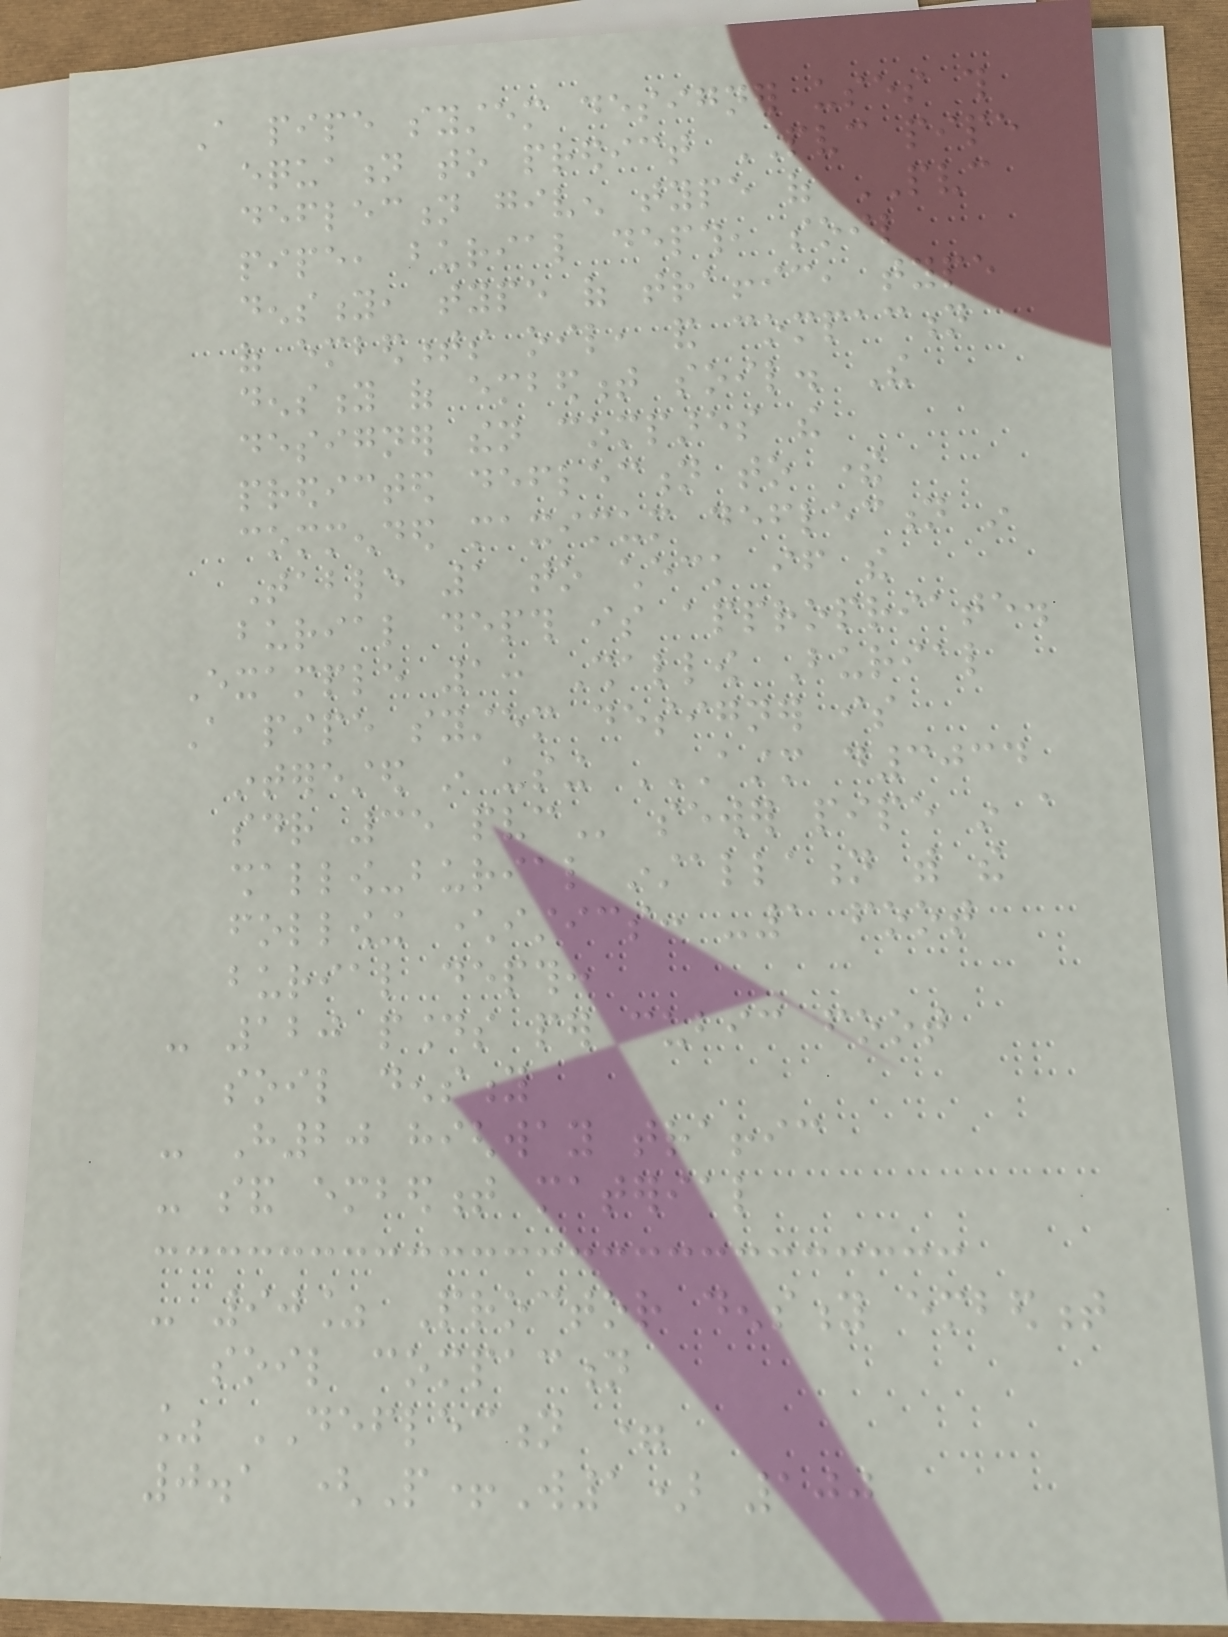A pipe system designer uses this
equation to predict PVC pipe
deflection given type of PVC
pipe, burial depth, soil
density, type of traffic, type
of embedments oil, and compaction
density of embedment soil. The
designer then compares the
predicted deflection to there
commended maximum deflection in
Table 1 to check if the
burial depth is appropriate.
Example 1: Shallow Burial
A pipe system designer is
interested in using ASTM D3034
SDR 35 PVC sewer pipe in a
shallow-burial installation with the
following characteristics: -1 foot
burial depth:
- 120 pounds per cubic foot
soil density
- H20 highway traffic
- sand embedment material
- 90% Proctor density embedment
soil compaction
% DEFLECTION =
0.1 (P+W1) 100
